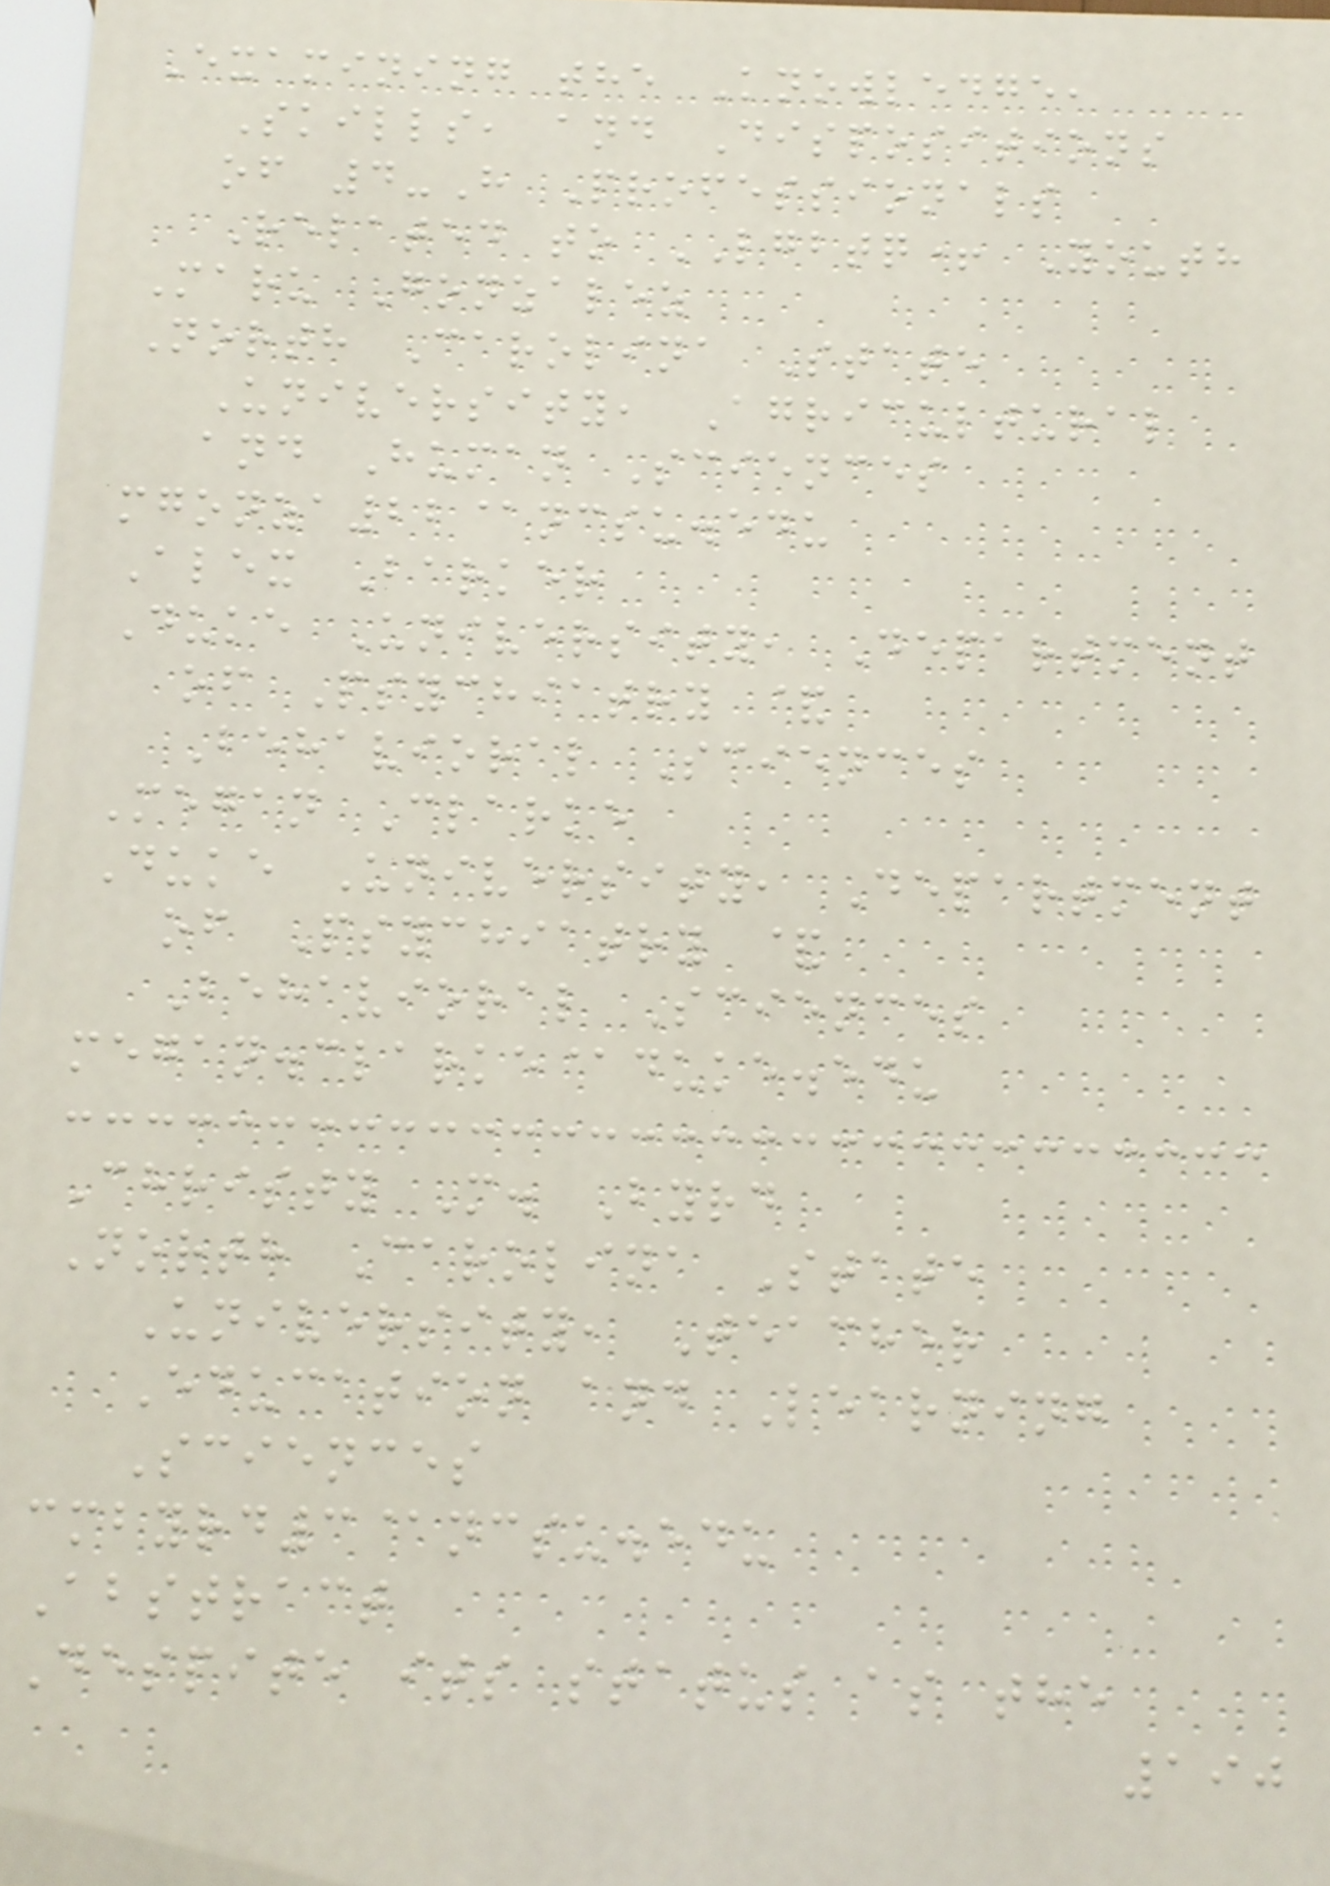Examining the Knowledge,
Skills, and Dispositions
of 4-H Professionals
Related to LGBTQ+ Youth
Maru Gonzalez
North Carolina State
University, Agricultural
and Human Sciences
mgonza22@ncsu.edu
Alex Barker
Duke University, Department
of Psychiatry &
Behavioral Sciences
Megan Clarke
Duke University, Department
of Psychiatry &
Behavioral Sciences
megan.clarke@duke.edu
Christy M. Byrd
North Carolina State
University, Teacher
Education and Learning
Sciences
cmbyrd3@ncsu.edu
Abstract
Despite its status as the
190
